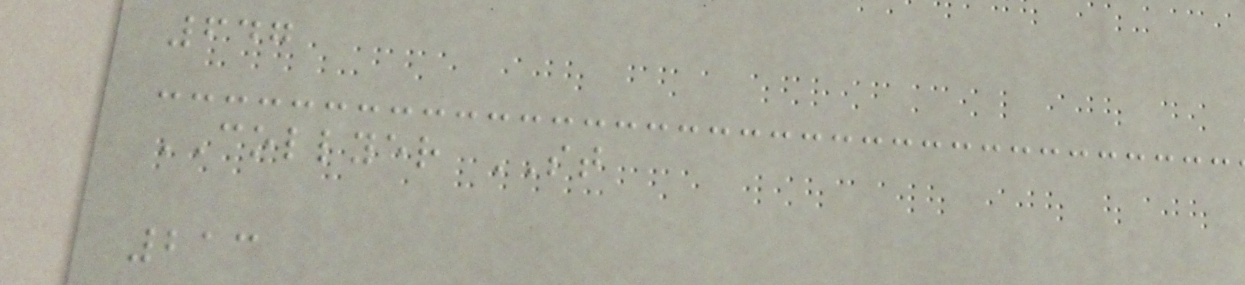647
COLLYER ST
213
